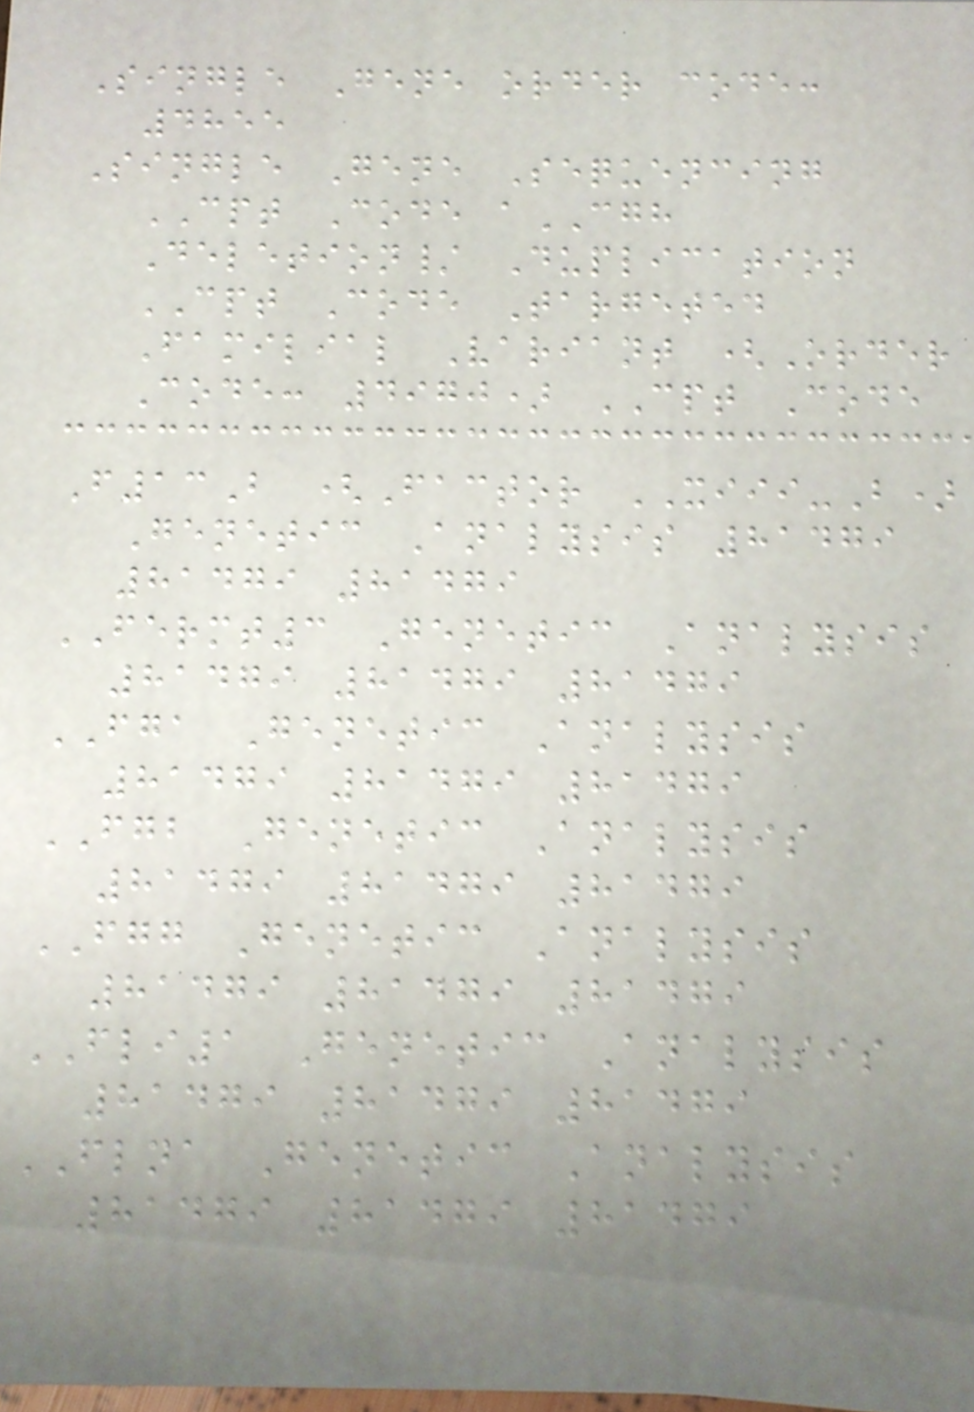Single Gene order code:
4855
Single Gene Sequencing
CPT Code aCGH
Deletion/ Duplication
CPT Code Targeted
Familial Variant (Order
Code: 4970) CPT Code
F13B (Factor XIII-B)
Genetic Analysis 81479
81479 81479
FERMT3 Genetic Analysis
81479 81479 81479
FGA Genetic Analysis
81479 81479 81479
FGB Genetic Analysis
81479 81479 81479
FGG Genetic Analysis
81479 81479 81479
FLI1 Genetic Analysis
81479 81479 81479
FLNA Genetic Analysis
81479 81479 81479
